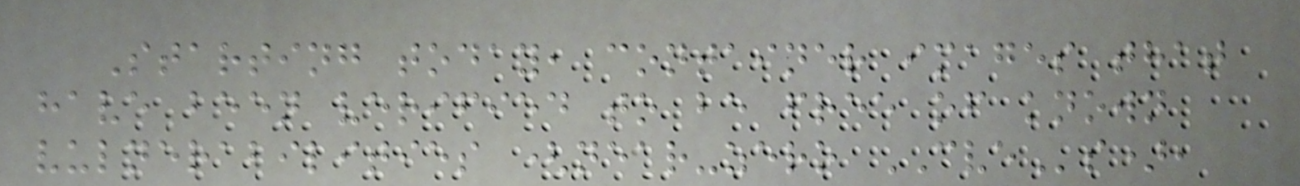Starting today, container images that
have been verified to be free of known
vulnerabilities (near-zero CVEs),
